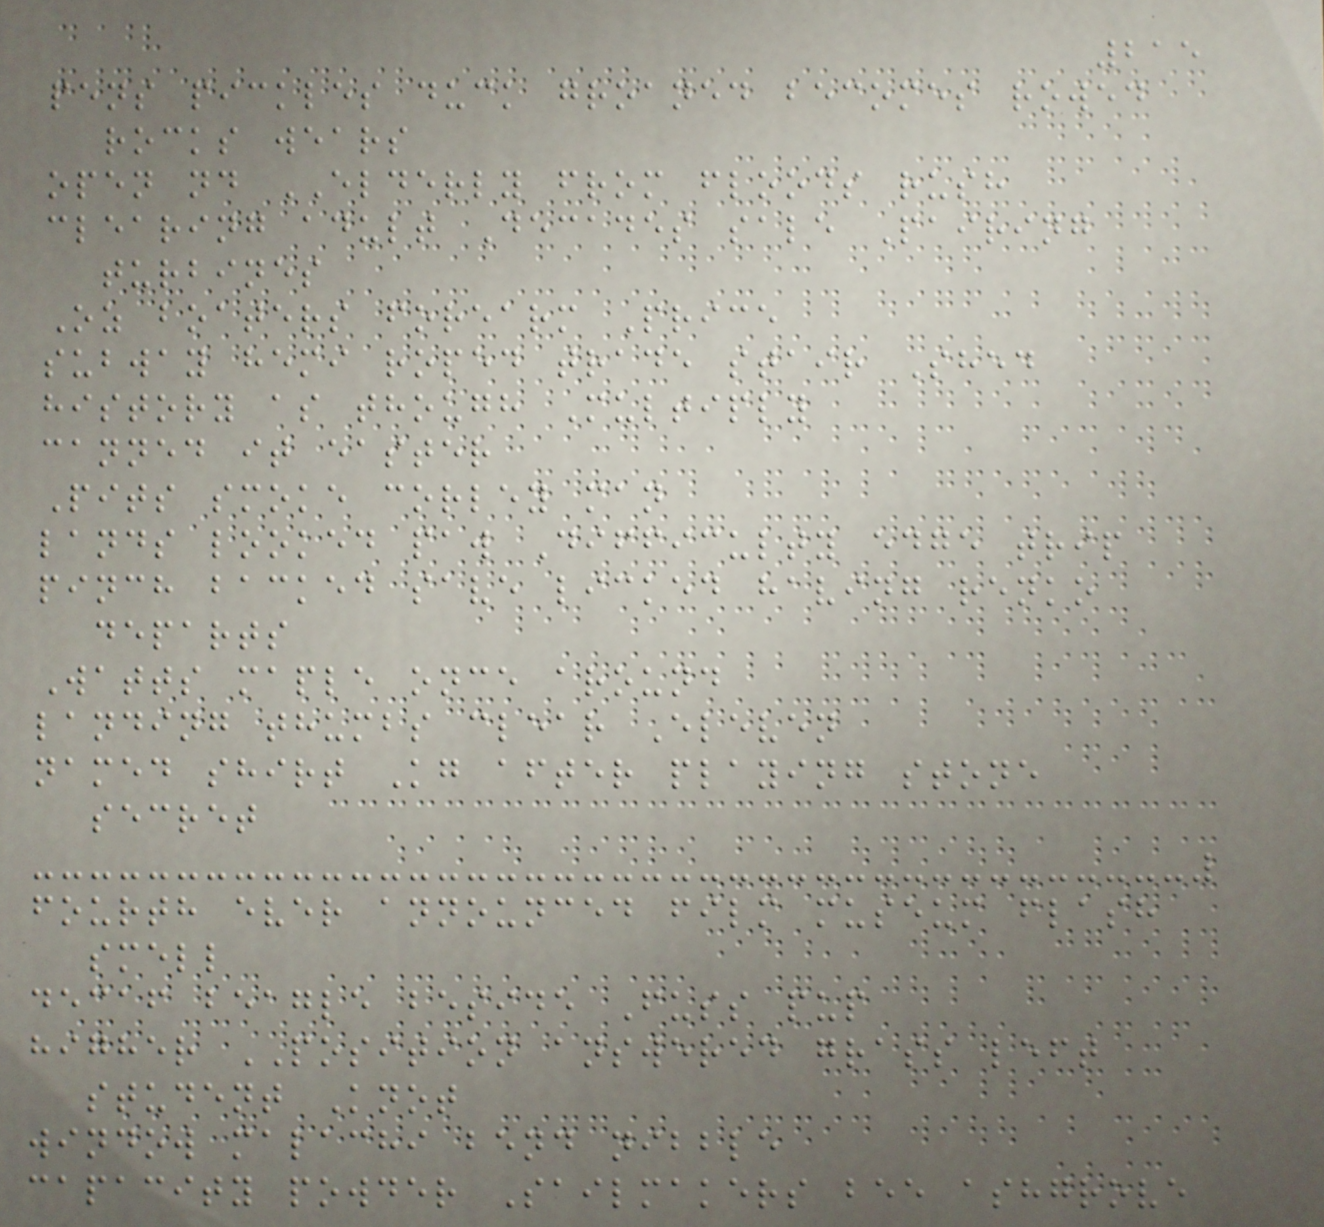215
pens pickles duck groaned becomes rowed
rocks wears
open nd ELDERLY from floods rush
clearing adult Decades sale Pairing
turbines
Oz boaters forearm Price
subway hemi roped trade stair Shed
history as though Multiply
canned it easter
Pits smoke corley man
lands looked paw Difficulty edge trip
pinch backed save licked having renko
departs
Watts maple once around
landing thumbs clear Eleven
named shirt Kg after playing stone
secret
fourth ever announced film museum flash
smell
decaf beagle beside Fuss pup
higher POSITION answered grass left
student Knot
window malachi bend nibble
capacity powder Sailmakers bee ashgrove
